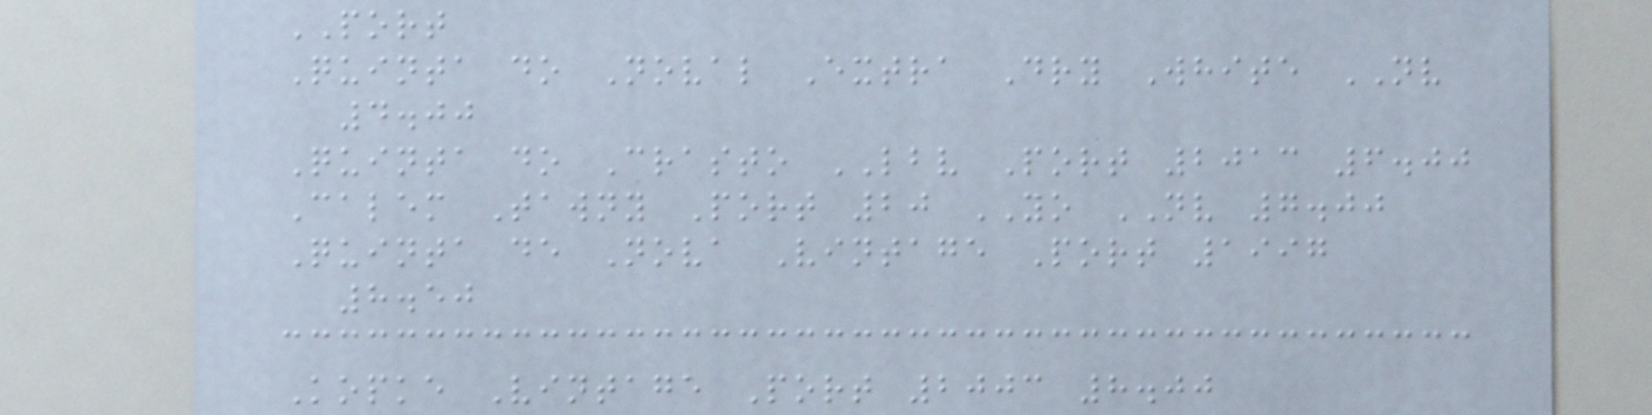PORT
Quinta do Noval Extra Dry White NV
4.00
Quinta do Crasto LBV Port 2013 6.00
Calem Tawny Port 20 YO NV 7.00
Quinta de Nova Vintage Port 1997
8.50
Kopke Vintage Port 2003 8.00
